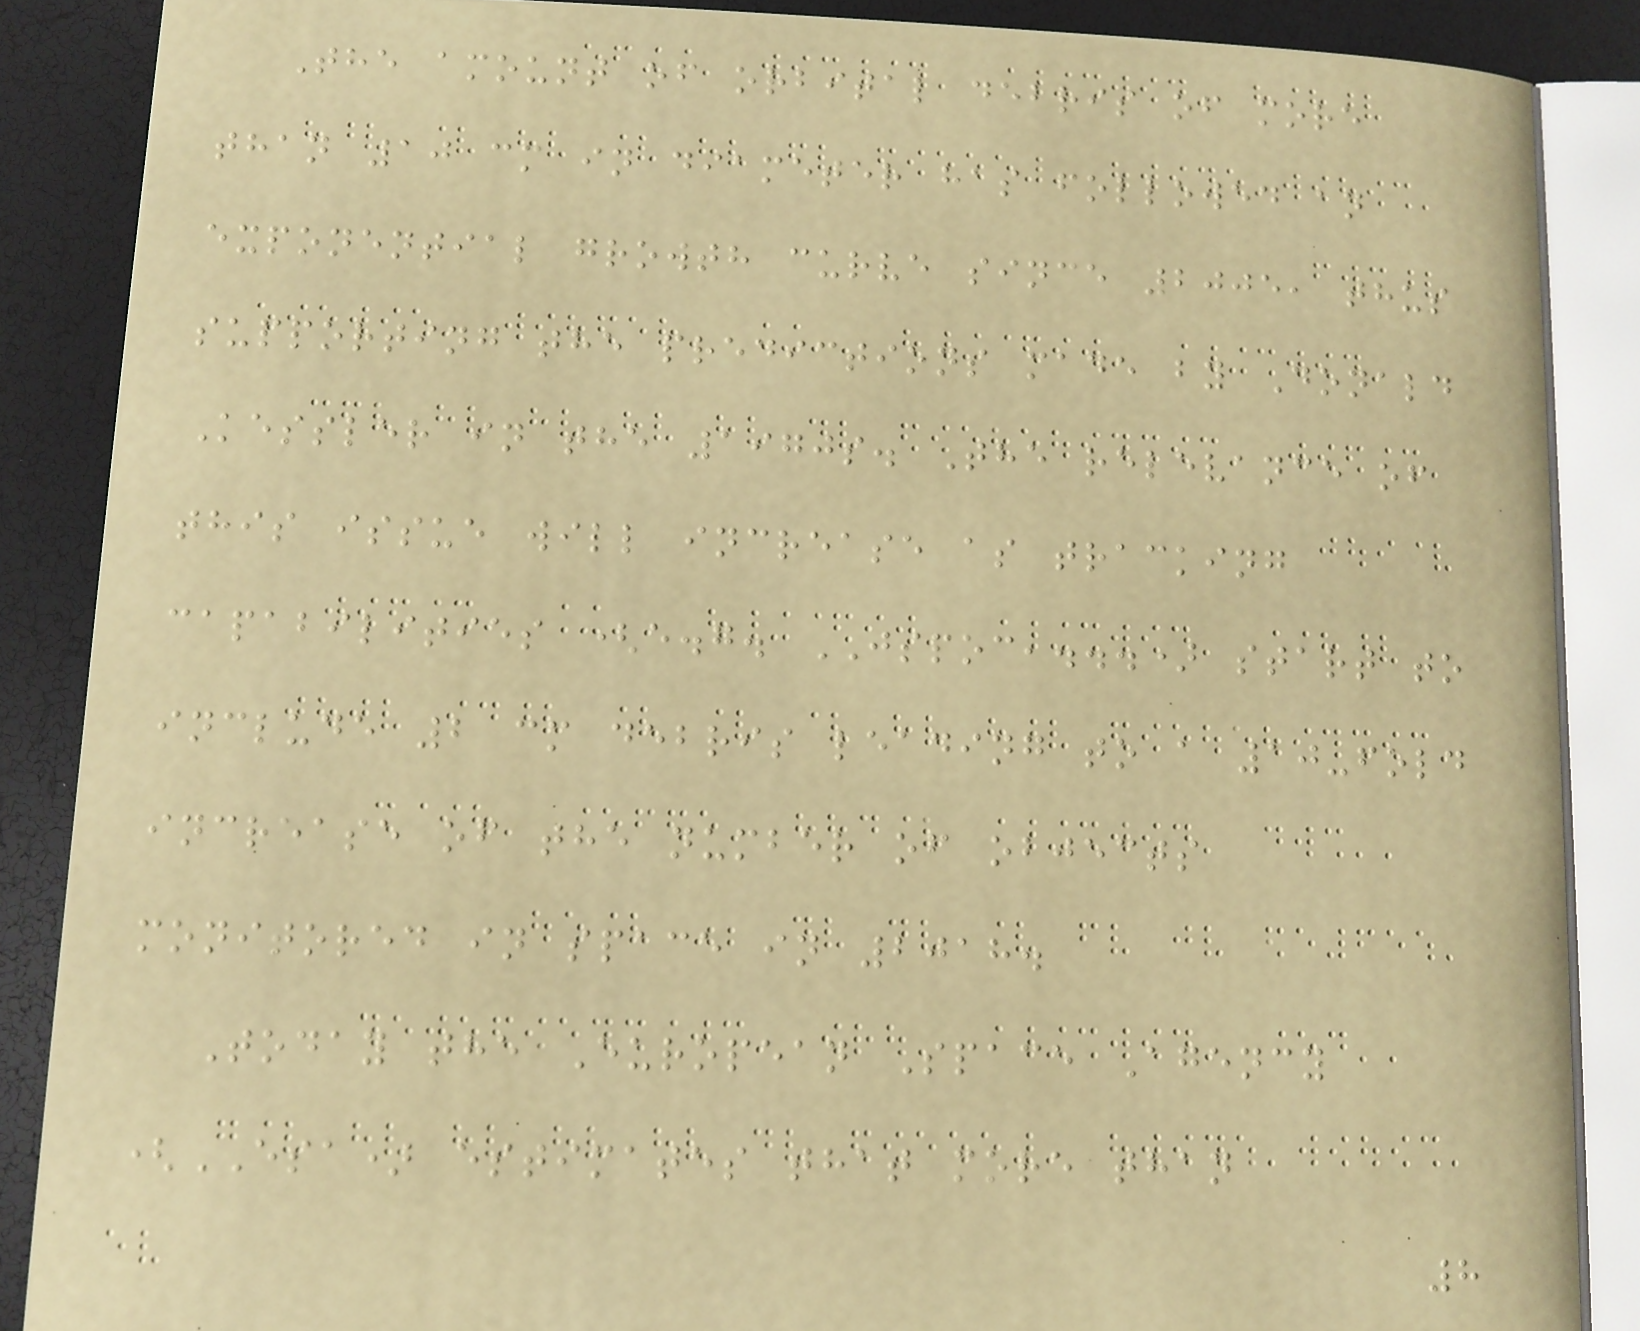The amount of orbital debris of more
than 10 cm in diameter has followed an
exponential growth curve since 2005, thus
supporting the predictions made by Donald
Kessler in the 1970s. The relevance of
this issue will increase as tracking
capabilities (e.g. JSPOC,...) start to
include 2 cm debris leading to a 10-fold
increase of the number of objects
monitored in space in 2018.
Today the European Space Agency
(ESA) estimates that more than
8
